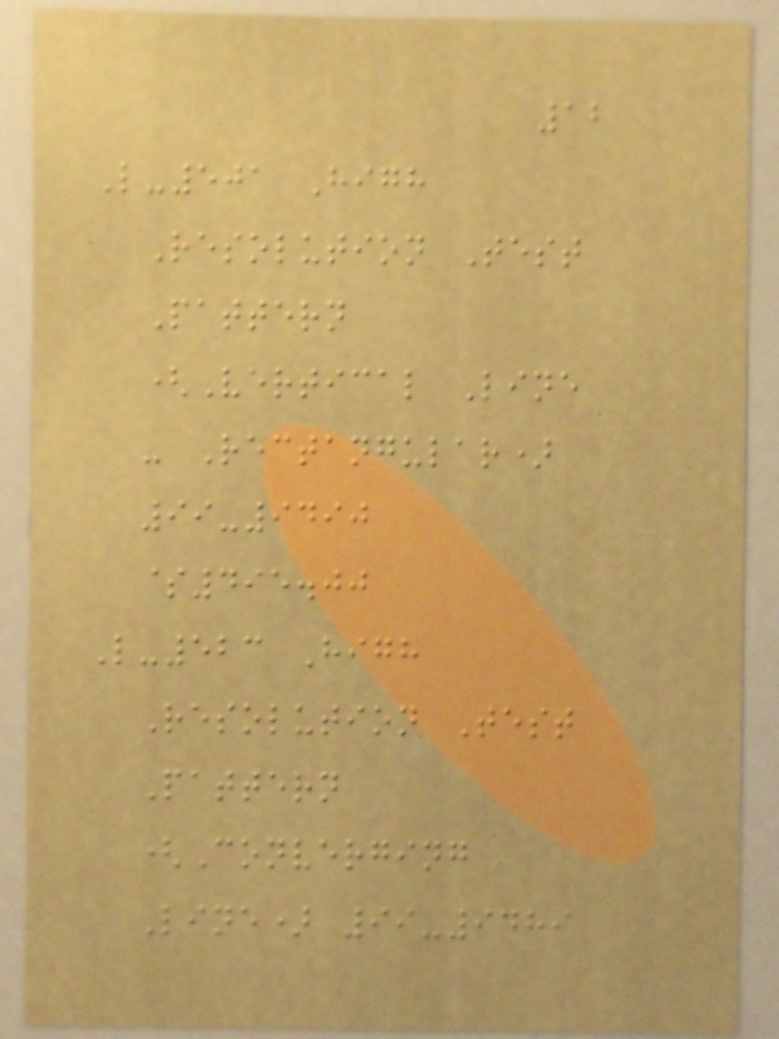12
L-501 High
Resolution Test
Pattern
(Vertical Line
- Rectangular)
99-9490
$495.00
L-523 High
Resolution Test
Pattern
(Converging
Line) 99-9489
